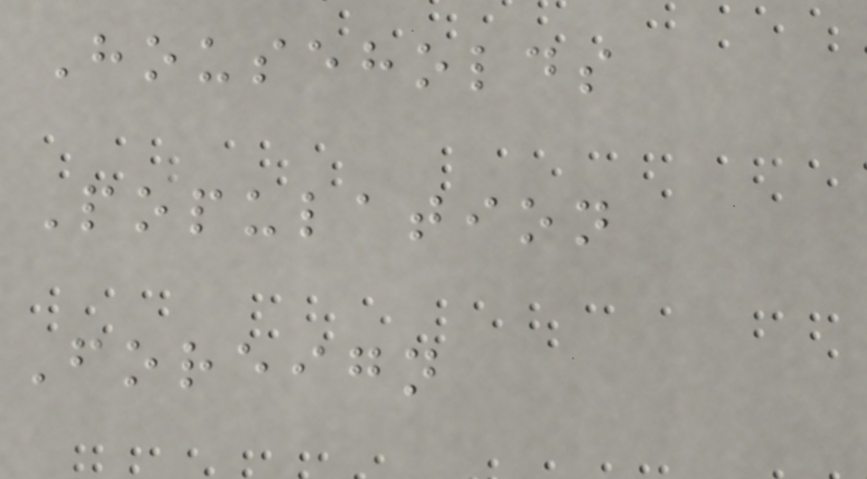Households
Population
Foreign
